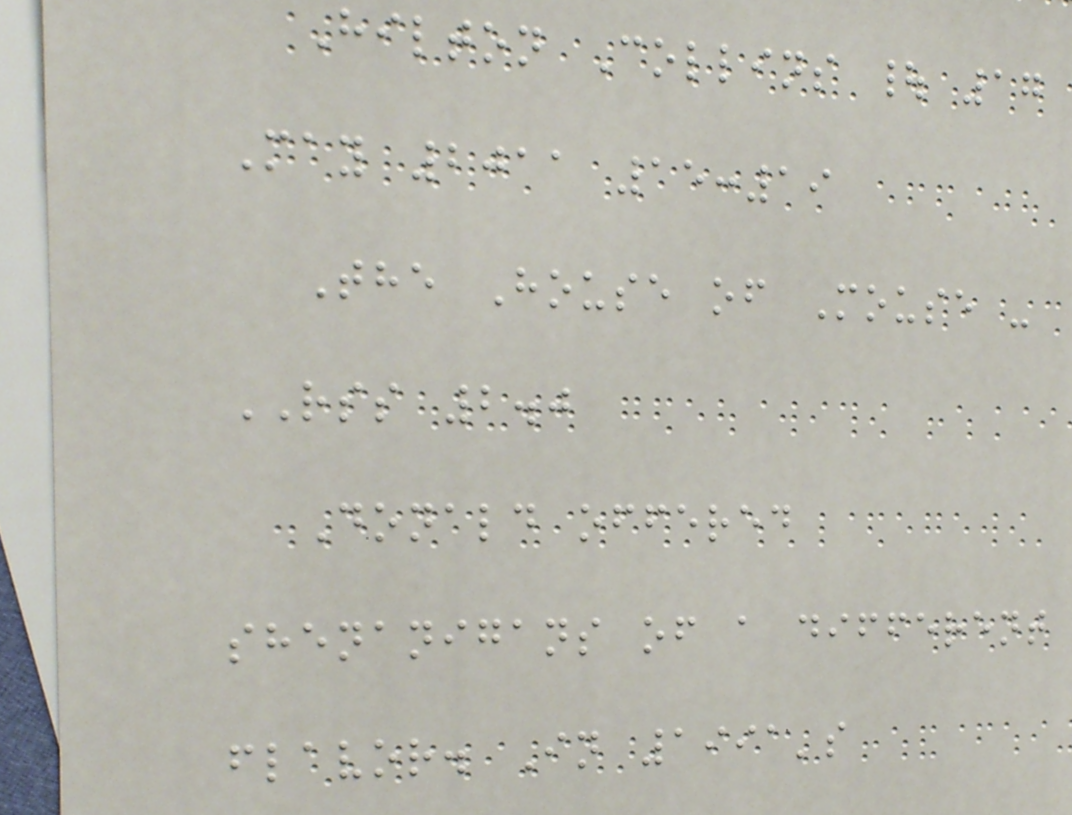Hilton Collins | 17
May 2011 15:19
The House of Mouse -
RSS 2.0
Donald offered
shenanigans of a different
flavor. In 1991's
